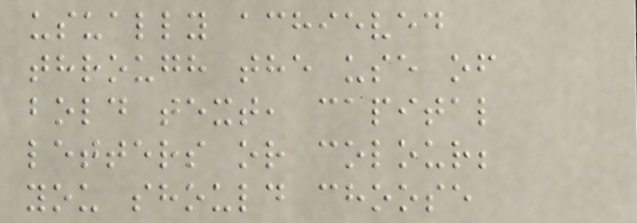usually achieved
through the use of
bold text, capital
letters or colour;
you should choose
